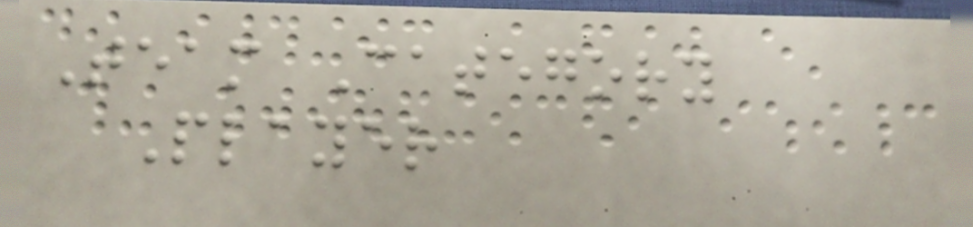Team Category
Player
